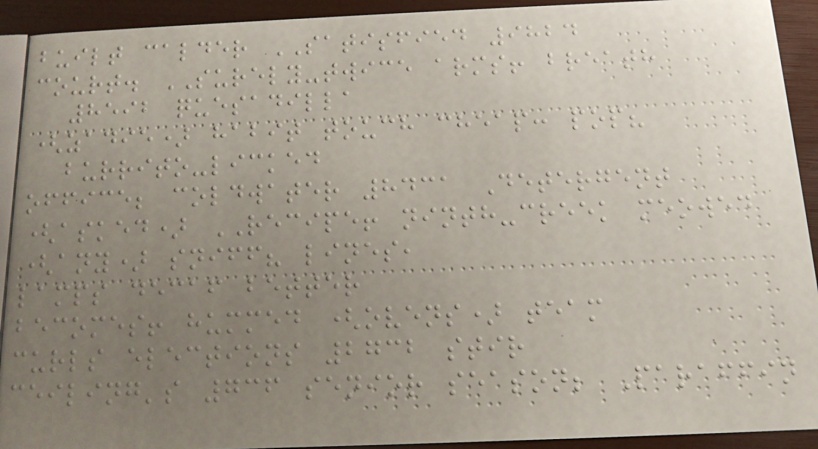built calder SATISFIED 9824
court. SURELY-twice arms! breath
8592 quesadilla
(zadie) habit touch cheap: pop?
burrito-licked
office; coldwater 8431 Detergent
(asked) RECIPE! ninth-creek meowed
(any) sniff? lines,
lamps decaf better
becomes! hummed (ovens) team
curls elections 2732 stir
ceiling's 736 senior season; Paraffin
